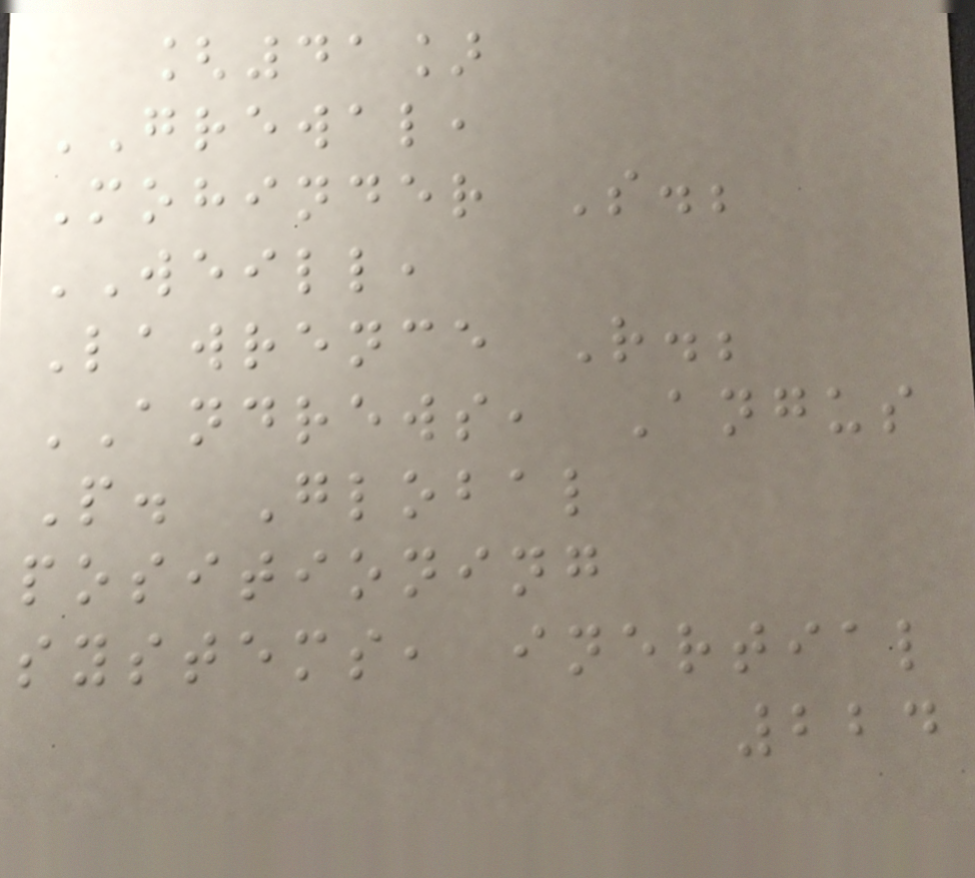[41]
GREWAL,
Mohinder S.;
WEILL,
Lawrence R.;
ANDREWS, Angus
P. Global
positioning
systems, inertial
224
